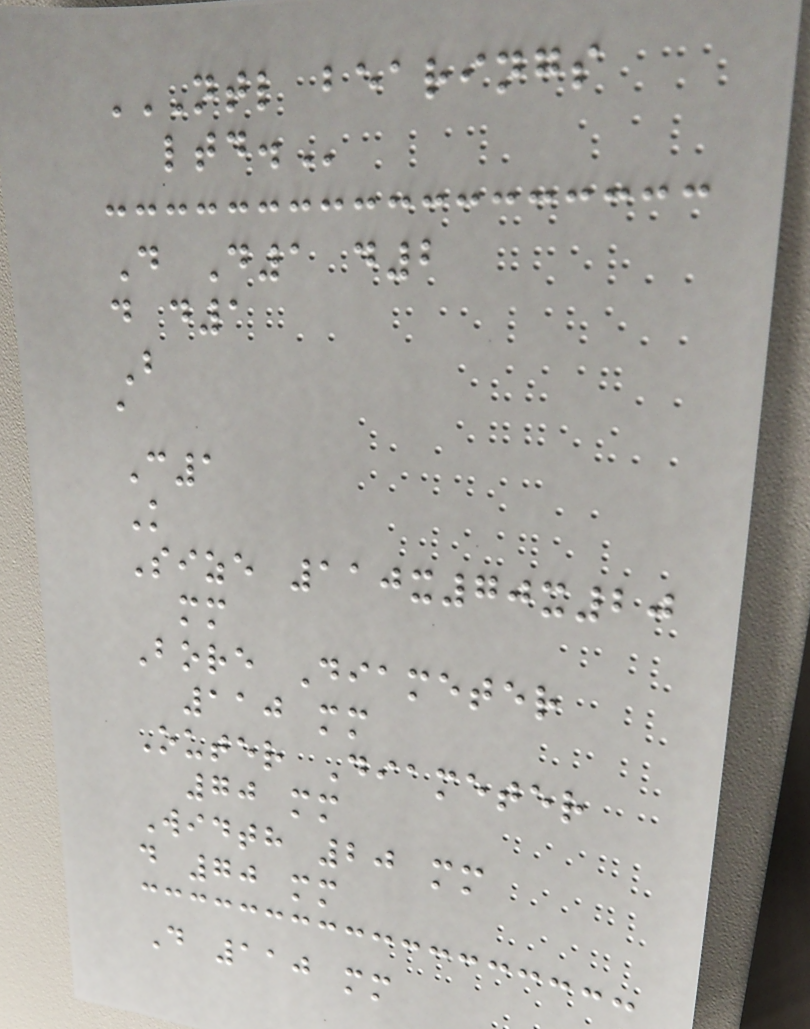NTL BEARINGS
LTD.
D D1 d2
d d1
B
a
C1
K
Size 110x70x20
mm
Bore Diameter
110 mm
Outer Diameter
70 mm
Width 20 mm
d 70 mm
D 110 mm
